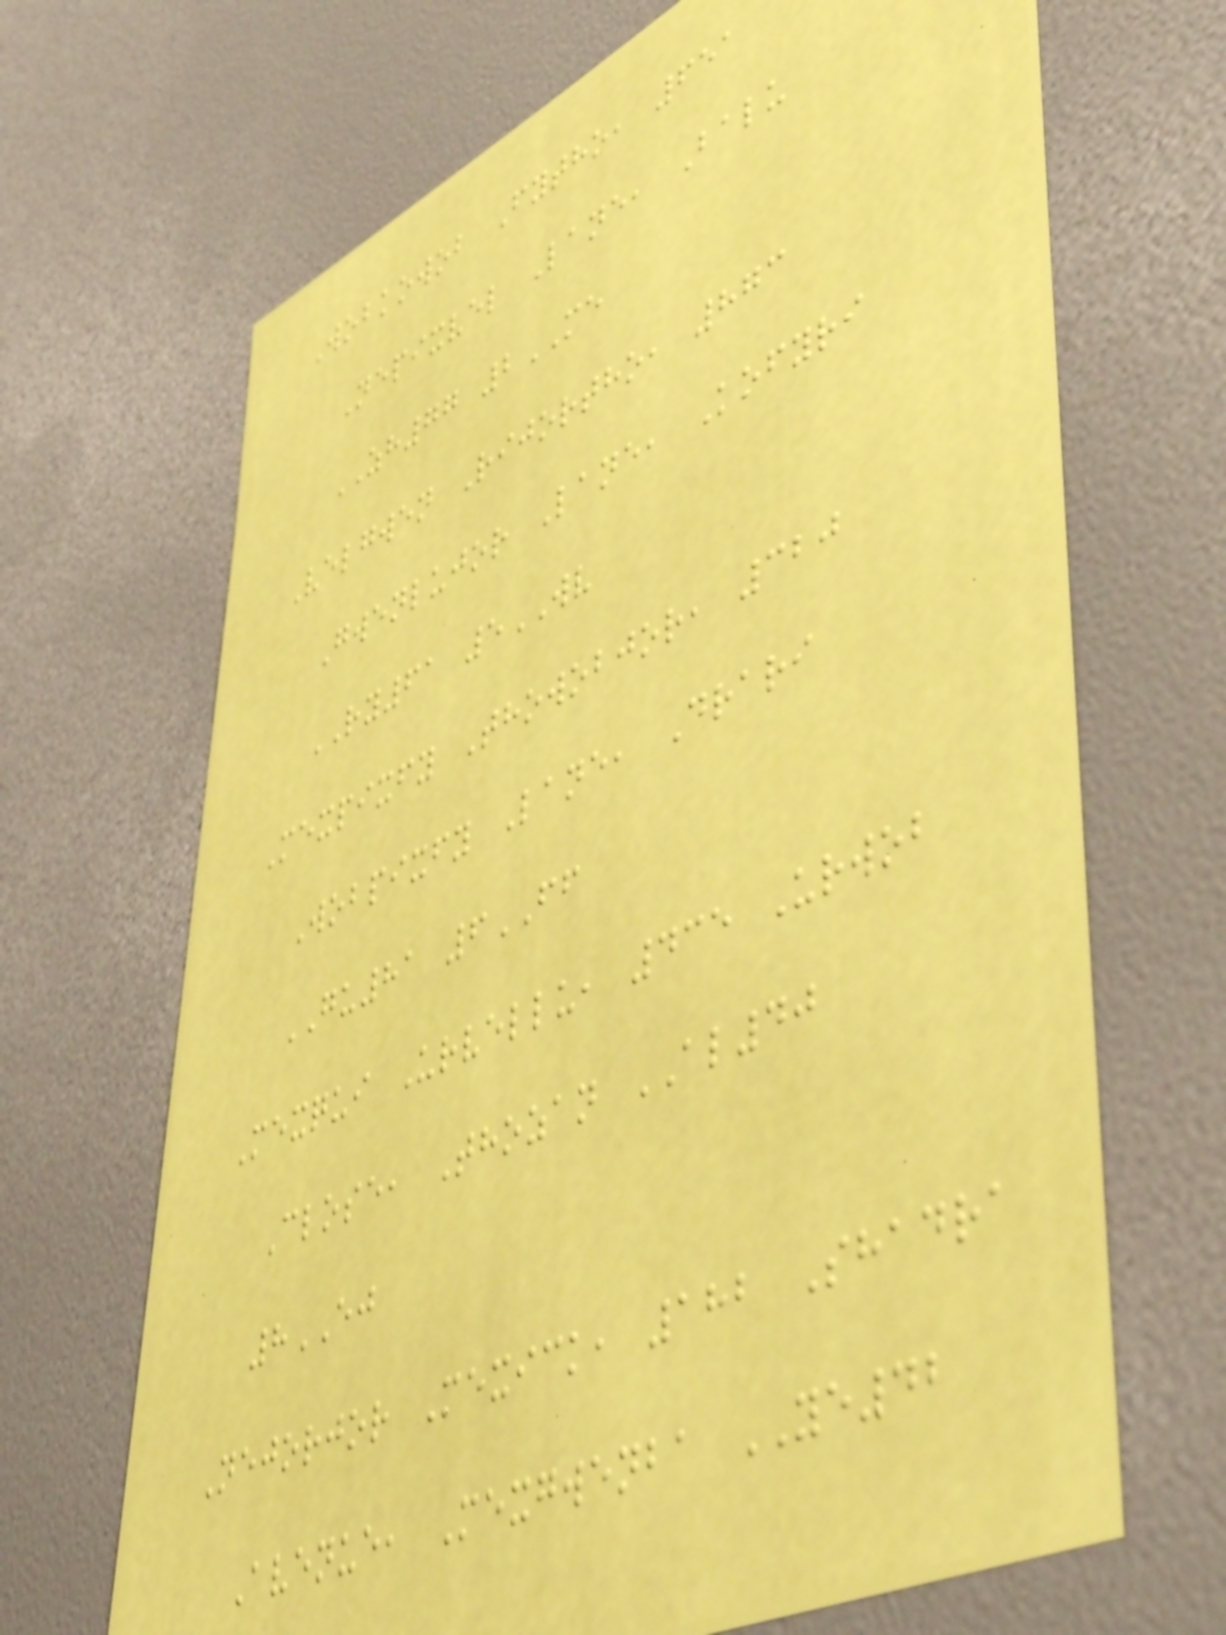Wobkowob Fytho, 651
Nepixvel Lane, Balu
ZH77 2ME
Velgwen Rijortho, 873
Gwenlujor Lane, Kofyri
RY61 5WV
Mexpixfy Thowobjor, 320
Wobpixfy Lane, Drari
GU81 6FF
Mexqui Urvellu, 435 Urwob
Close, Thozan AL40
8EJ
Nejorjor Mexick, 182 Shadra
Avenue, Mexgwenba YE42
